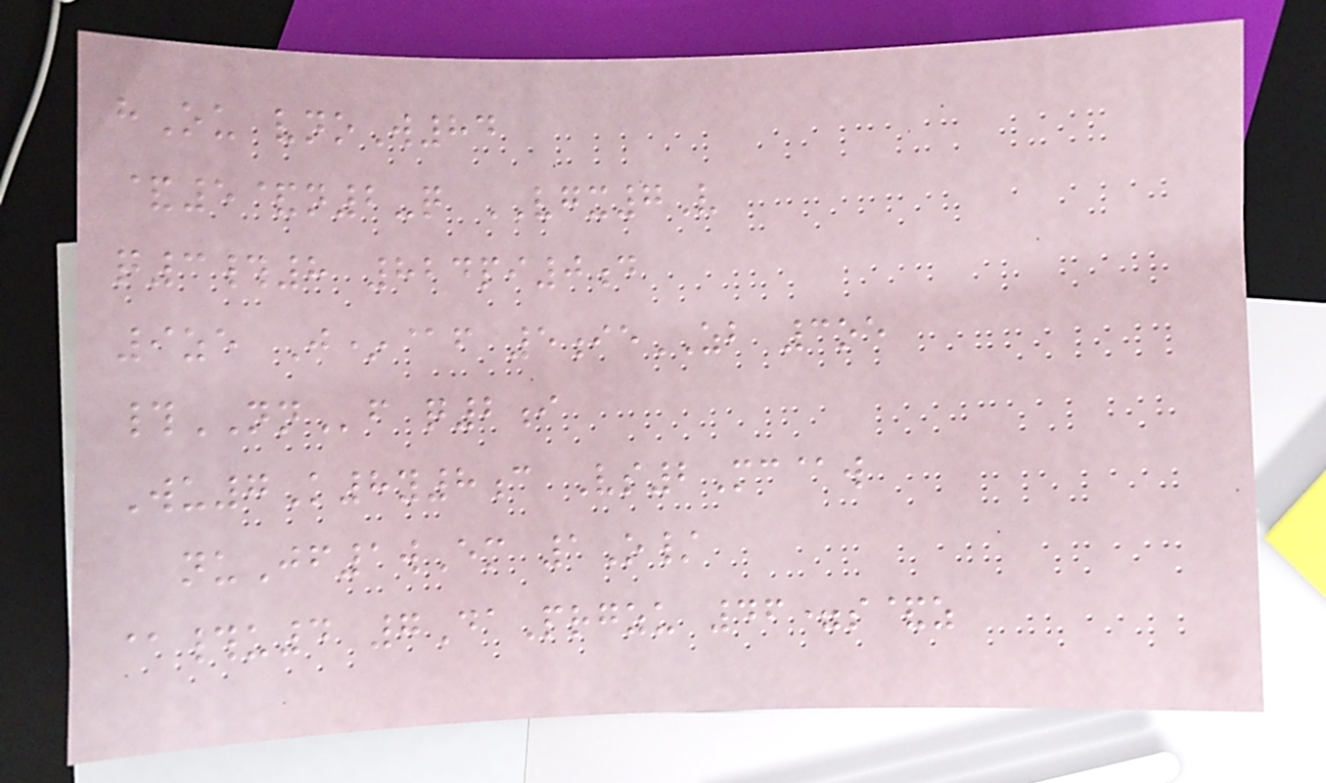hOu vnoW84
&5&n2-q VGX7V
q3#8 824pi0d
9ze J*@f 5ieZB 3oe
#NNf q2i
Wu7K8y8c Vs2Mc@w
nuJf1wEm 1O/
@#u4 7DaPrgzu 46=s&z
